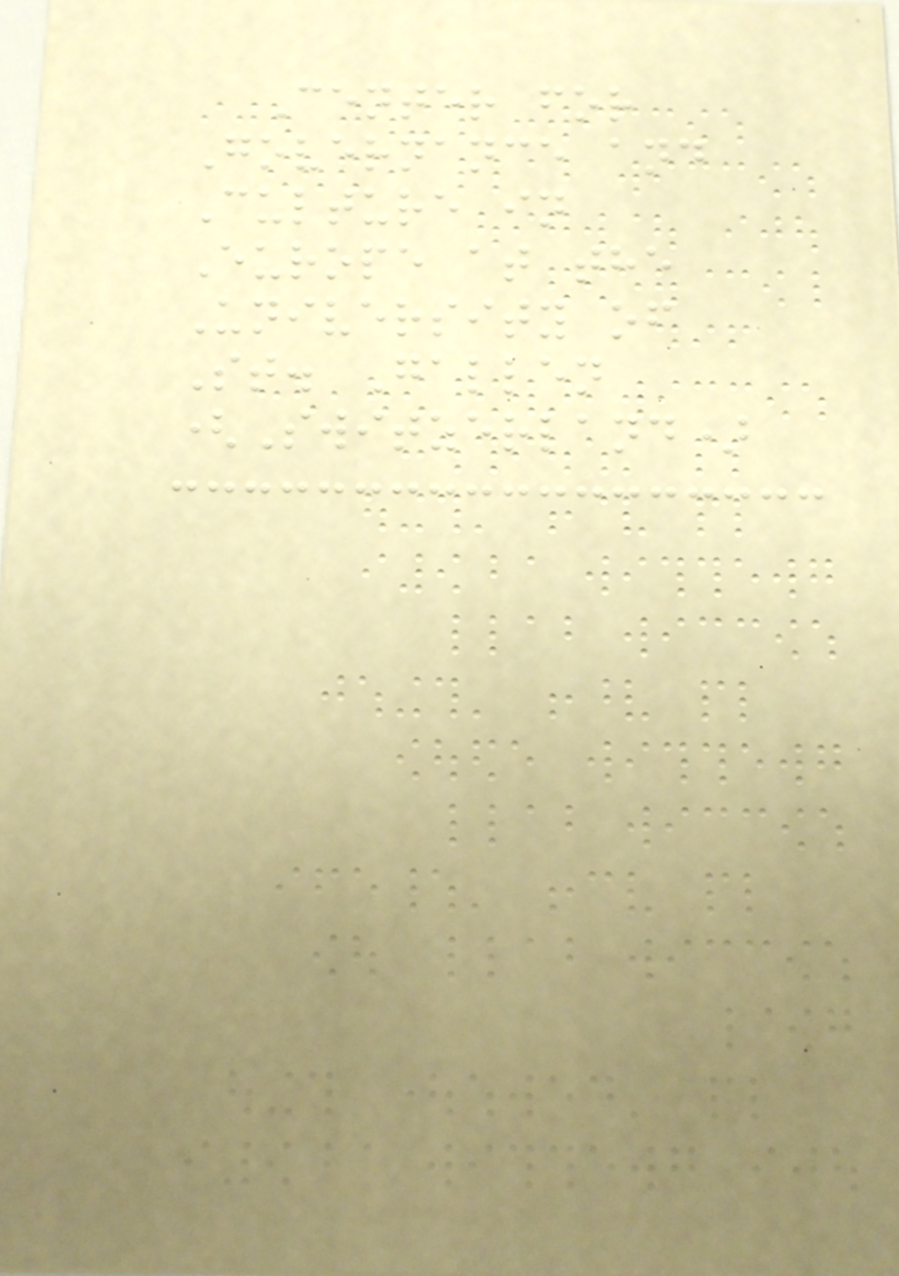Center for
Governance and
Culture in
Europe at the
University of
St. Gallen
(Switzerland)
